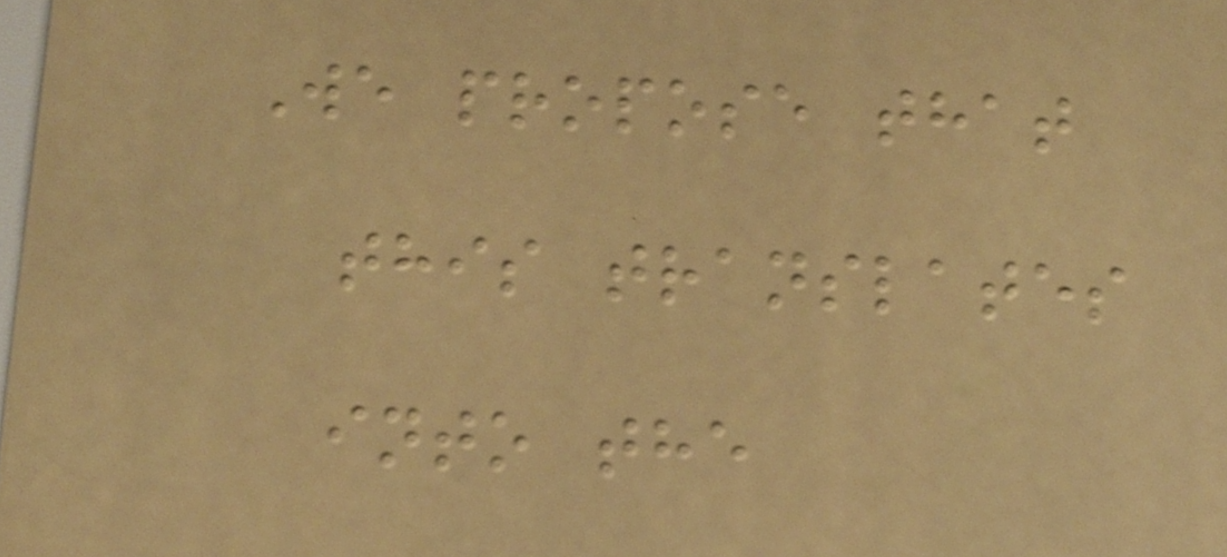We propose that
this translates
into the
